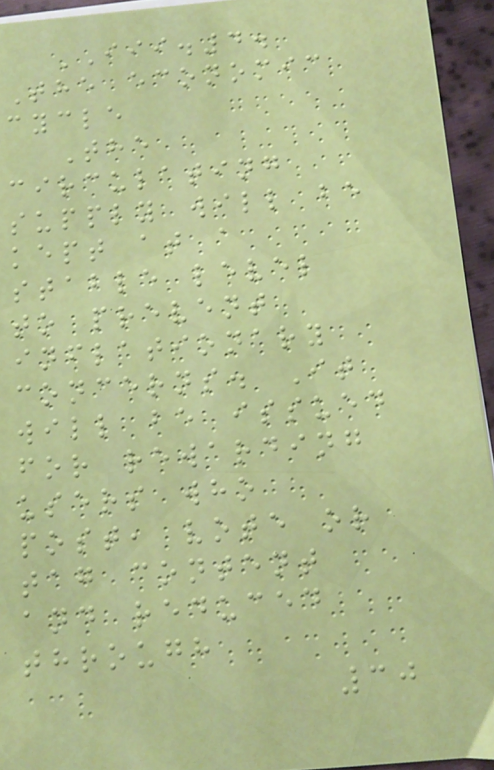III.4.
The economic
cycle
The
circulating
supply will be
kept at a
stable level
to prevent
inflationary
concerns. It
will be issued
for rewarding
users who
post, vote or
tag content
and reduced
through
30
